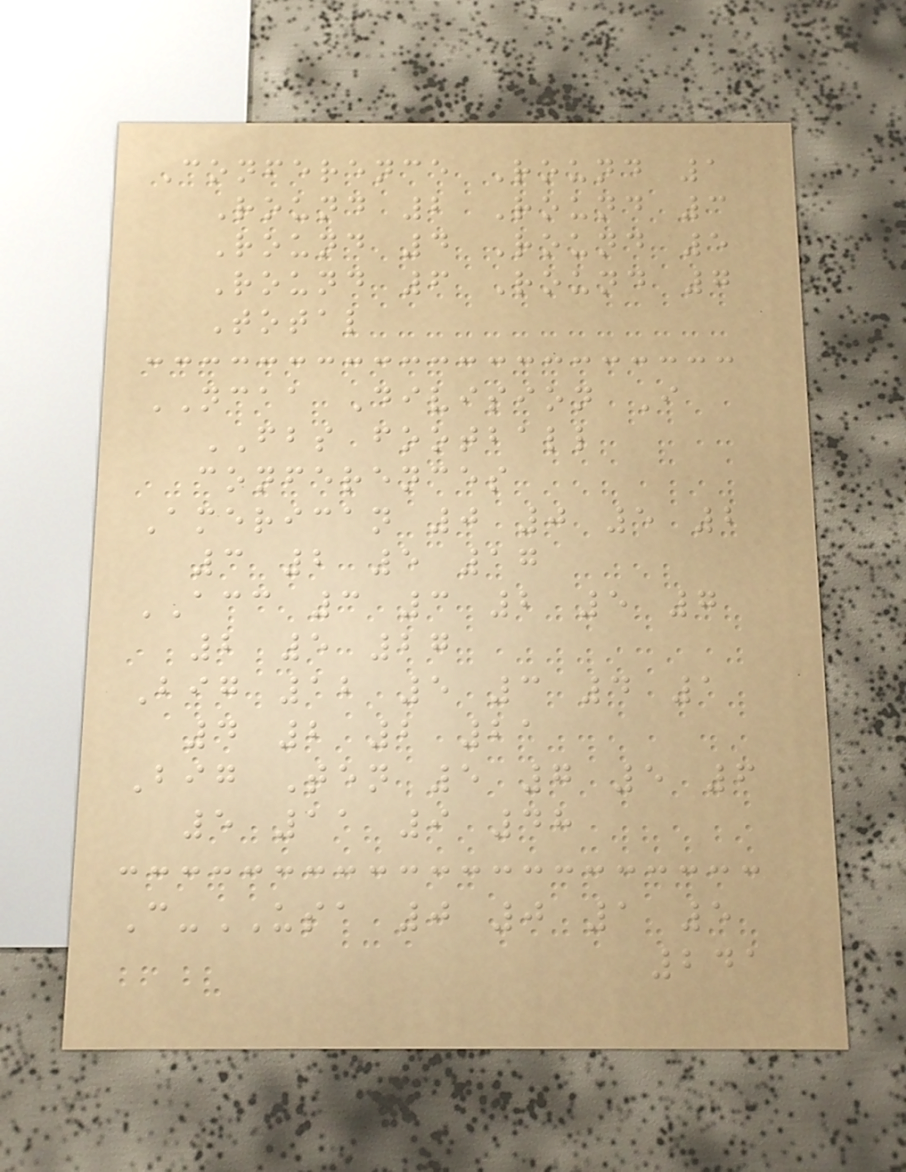Conference Round 1
Round 2 Round 3
Round 4 Round 5
Round 6 Round 7
Total
NCAA Division I
FBS football
conferences
American 0 0 5 2
3 2 5 17
ACC 3 3 2 5 7
2 5 27
Big 12 5 3 4 1
4 2 2 21
Big Ten 5 7 5 6
5 11 9 48
C-USA 0 0 1 5
241
